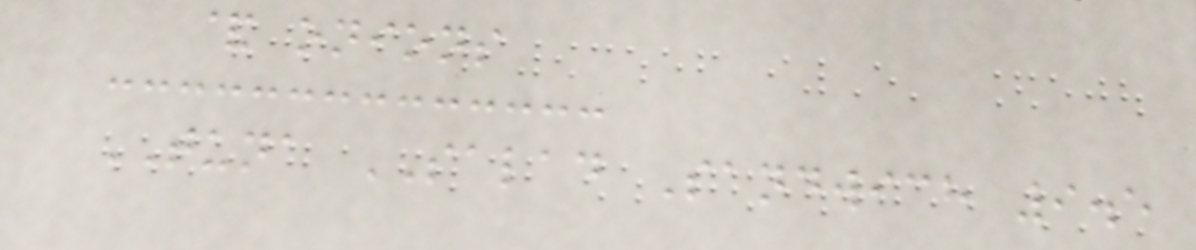& onions
TUNA SALAD Sandwich 9.5
